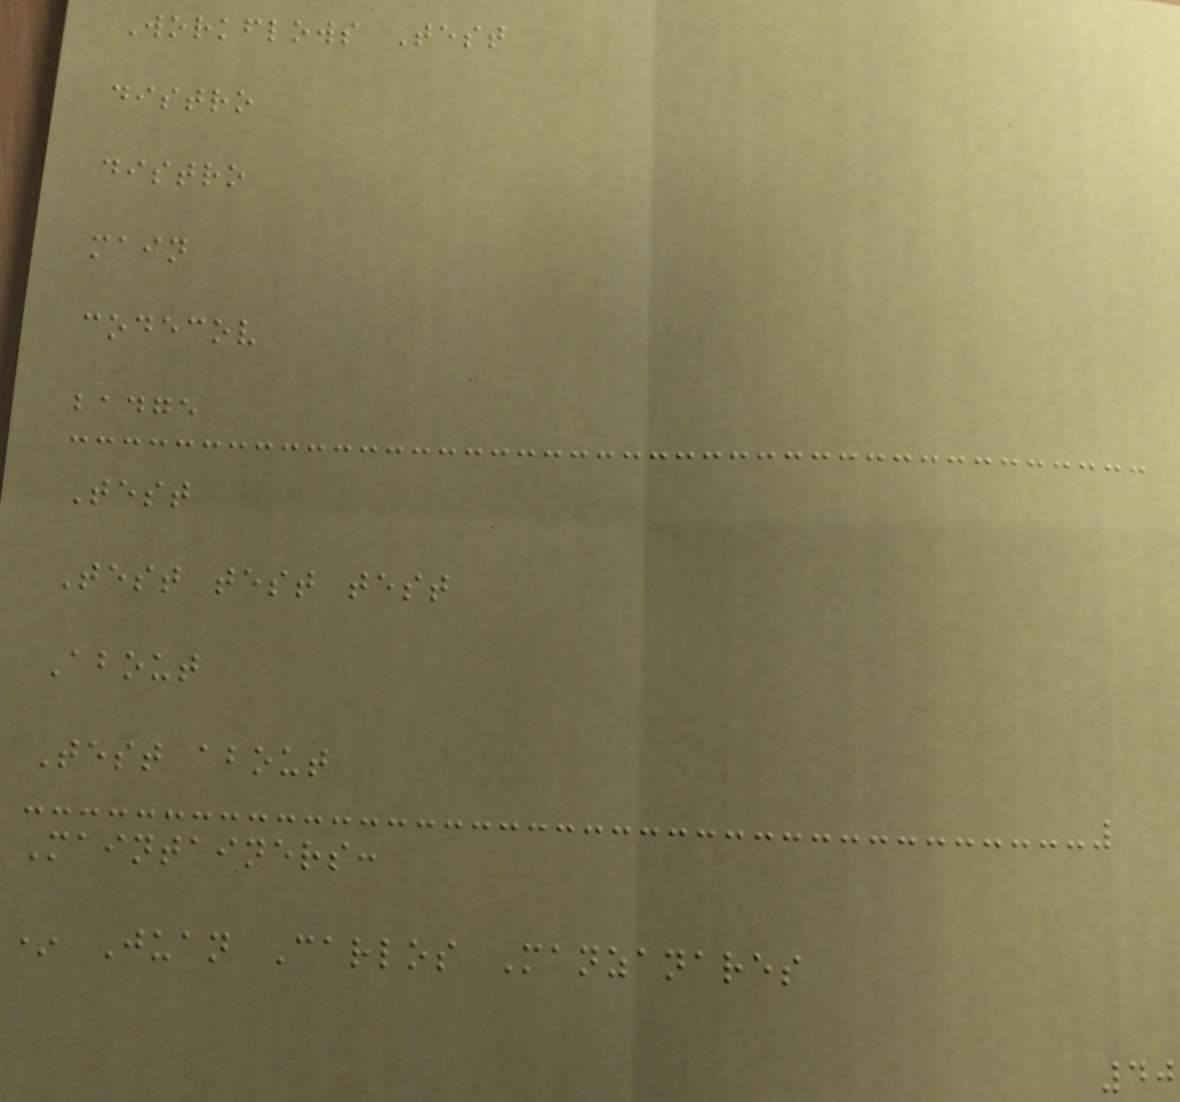Workflows Test
distro
distro
main
codecov
badge
Test
Test test test
About
Test about
Maintainers:
* Juan Carlos Manzanares
40
